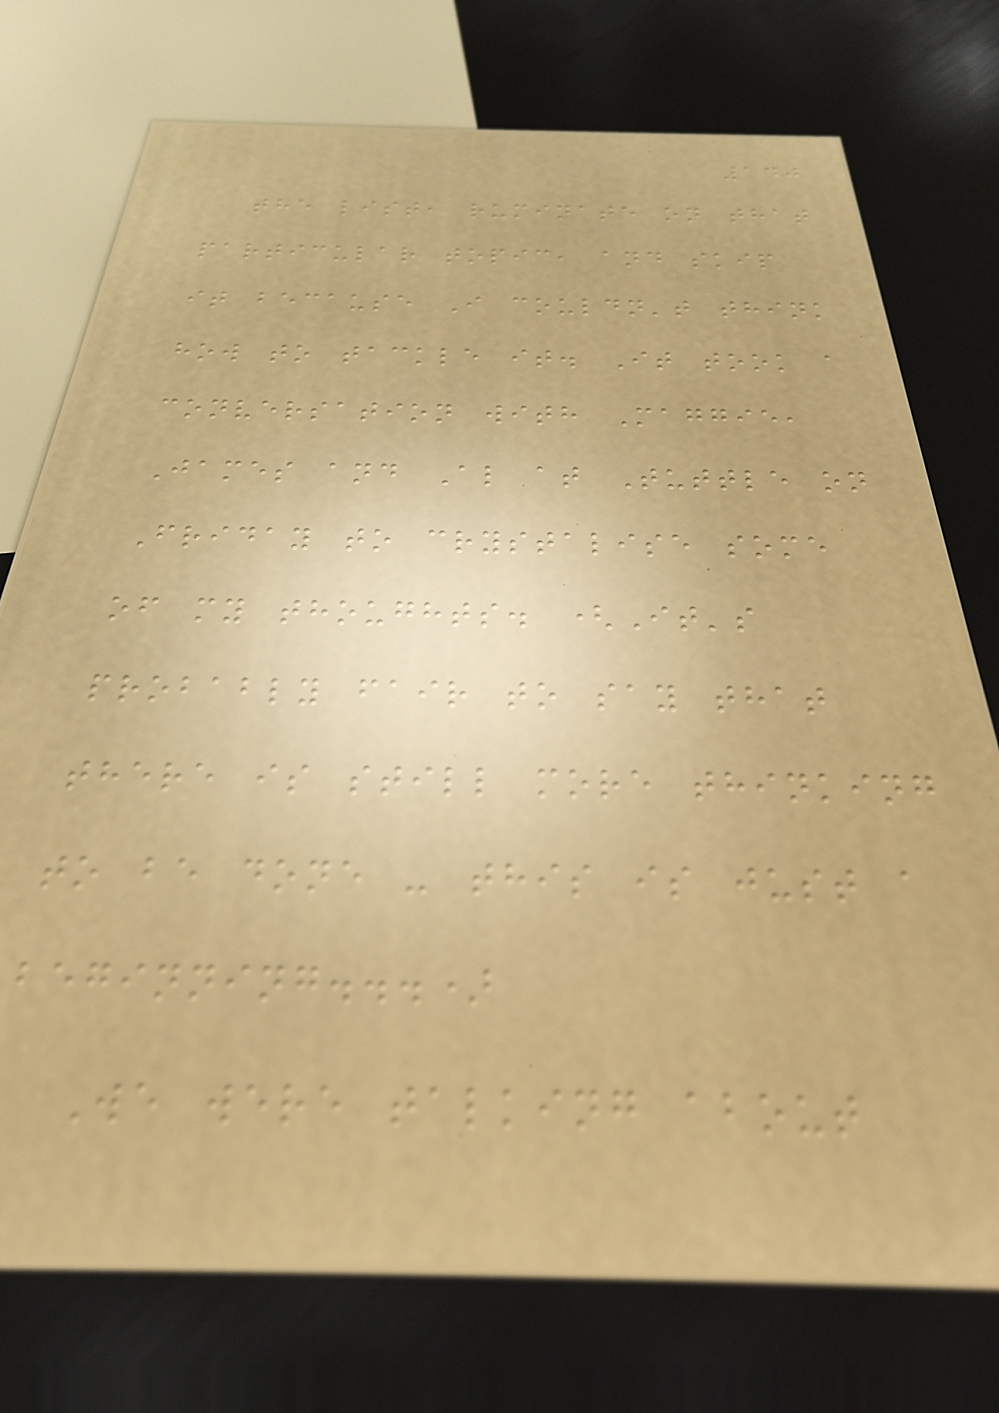140
the list, ruminate on that
particular topic, and skip
it because I couldn't think
how to tackle it. It took a
conversation with Maggie,
James and Al at Tuttle on
Friday to crystalise some
of my thoughts. (It's
probably fair to say that
there is still more thinking
to be done - this is just a
beginning...)
We were talking about
